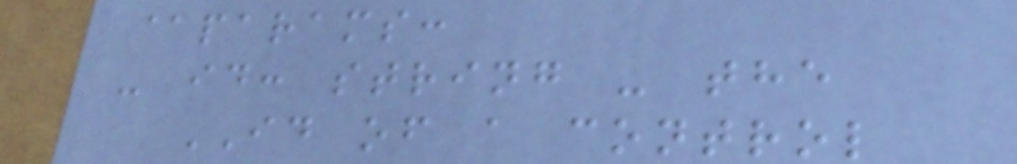@params:
- id: string - the
ID of a control
